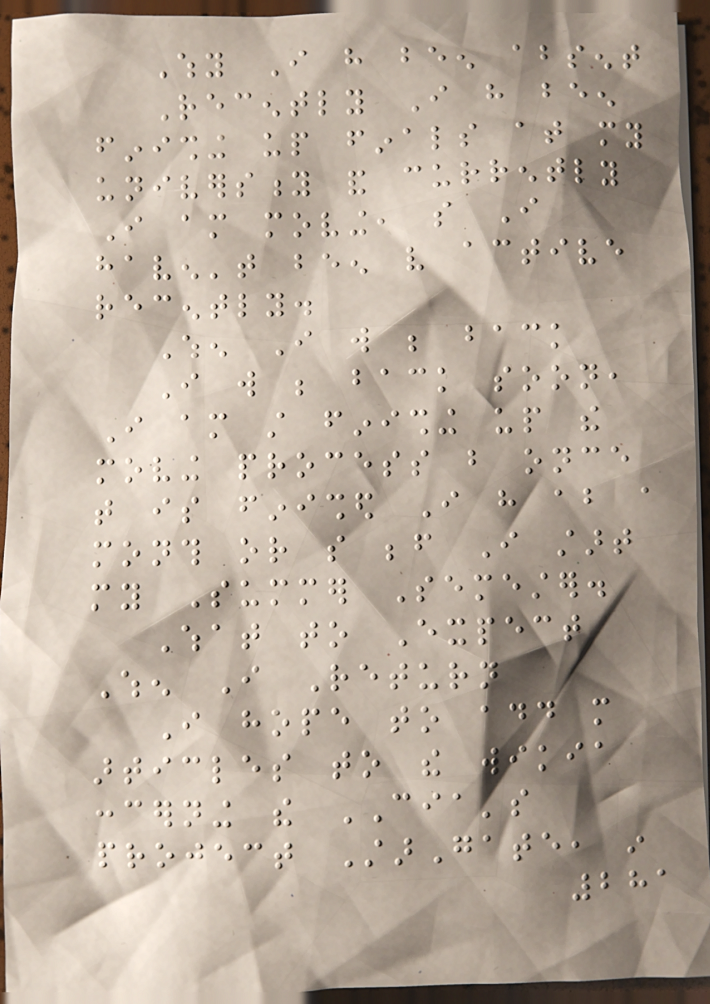Why I have been absent
Recently I have been
finishing up finals at my
university and currently
I am moving, so I
haven't been very active
recently.
When I will be back
I will be back soon,
I am still finishing up the
moving process but once
that is finished I have about a
month or so before I start
my Summer Semester.
What to Expect
When I Return
I hope to add more
articles to the wikia
concerning the CIA's
project StarGate, in
281
